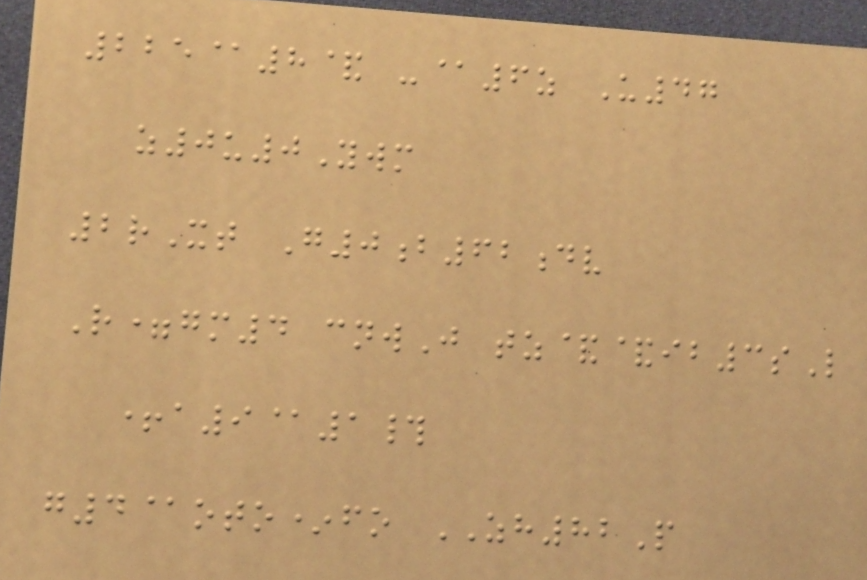225@8& -@6z U47
z0u0Ywm
2rXt G0b62dv
R=gm4 cnwJ tz&&ib3sL
+a9@1#
g4@oto*fo ZH82P
